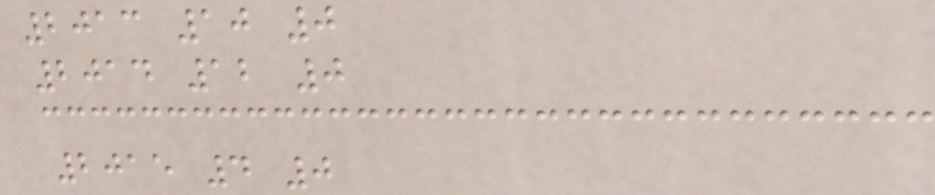2013 10 0
2014 12 0
2015 4 0
